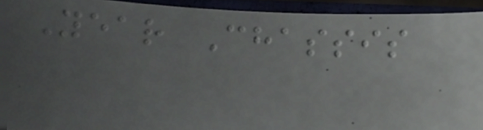Year Chassis
